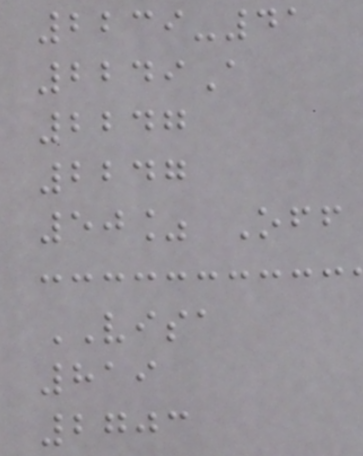2239-41
2249A
2247
2247
50% Off
VISA
819
2703
